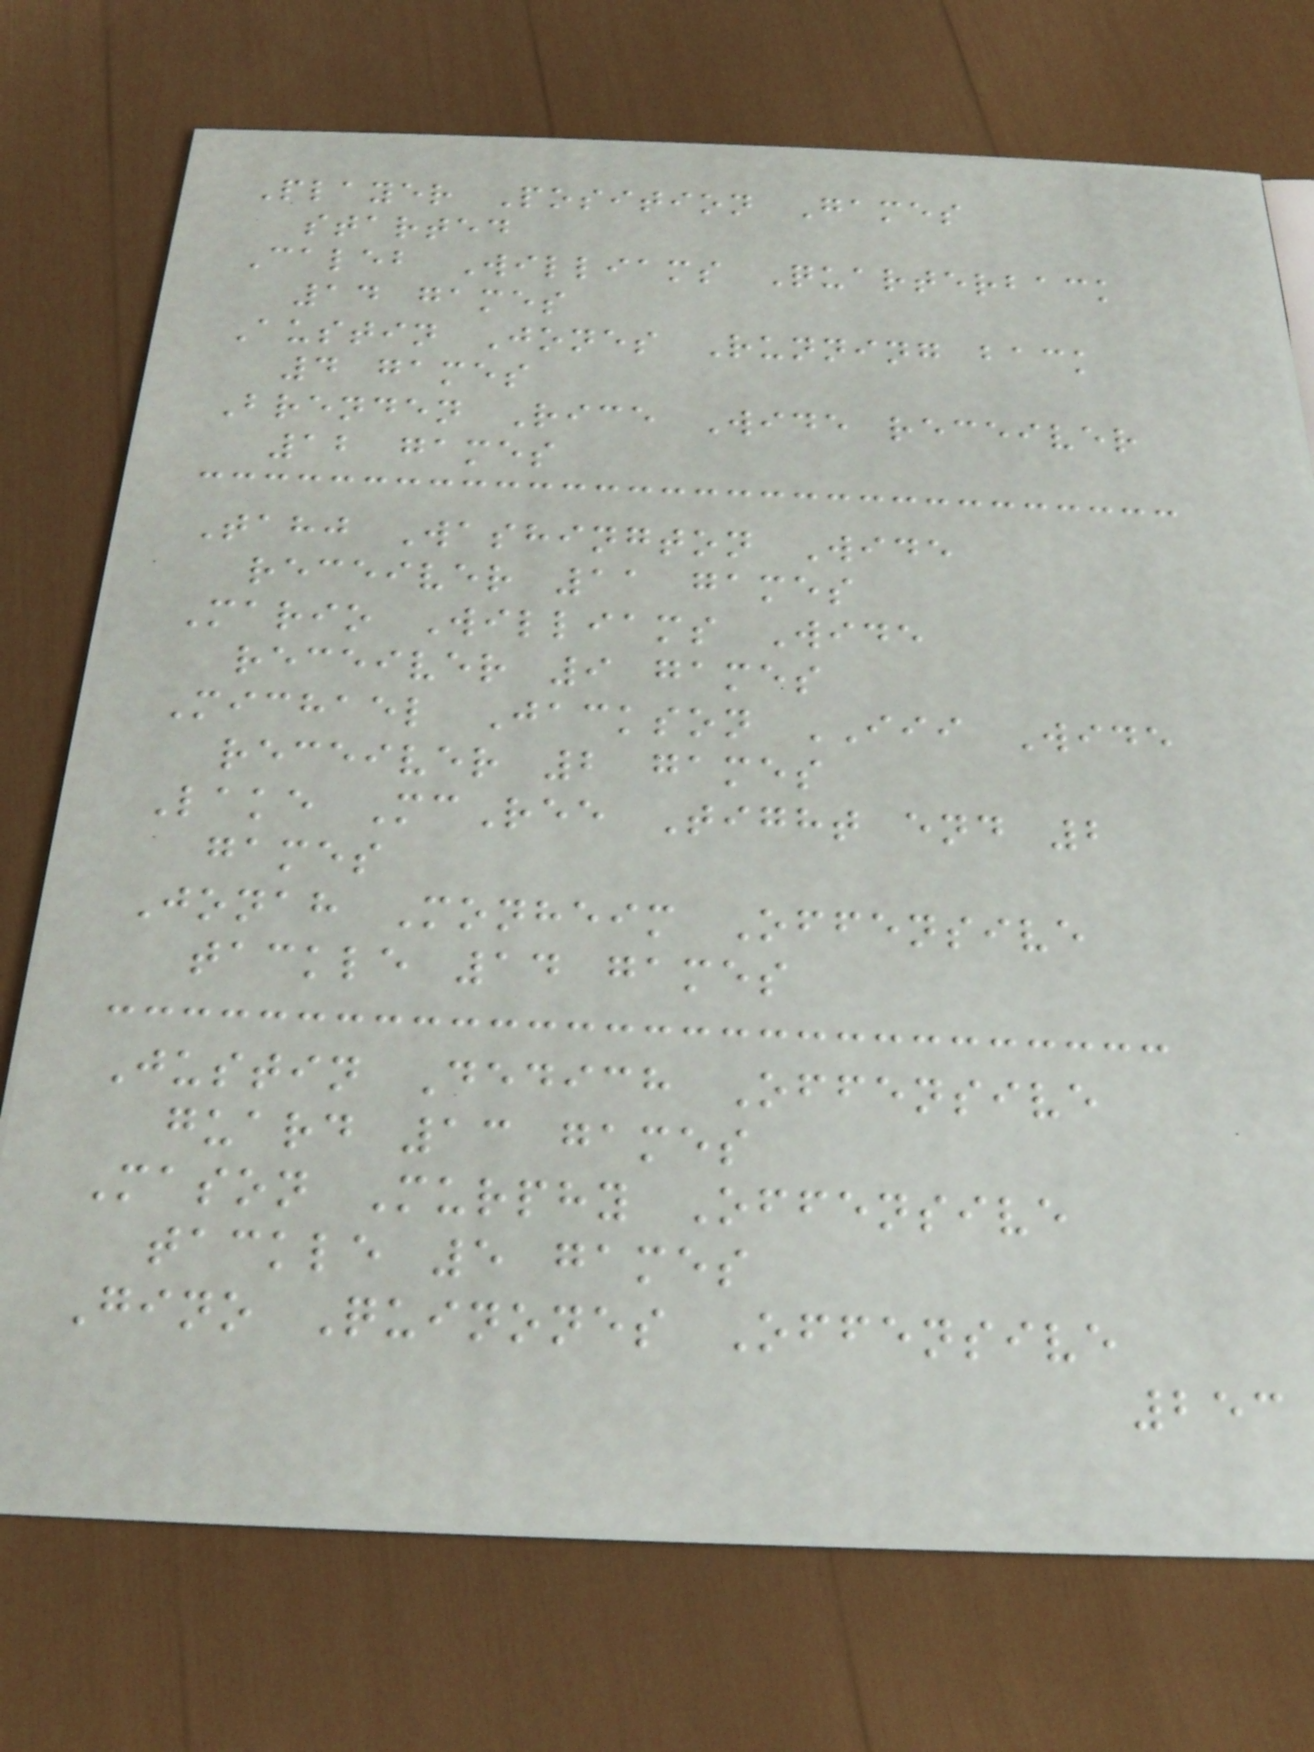Player Position Games
started
Caleb Williams Quarterback
14 games
Austin Jones Running back
4 games
Brenden Rice Wide receiver
12 games
Tahj Washington Wide
receiver 11 games
Mario Williams Wide
receiver 9 games
Michael Jackson III Wide
receiver 2 games
Lake McRee Tight end 2
games
Jonah Monheim Offensive
tackle 14 games
Justin Dedich Offensive
guard 13 games
Mason Murphy Offensive
tackle 5 games
Gino Quinones Offensive
253
